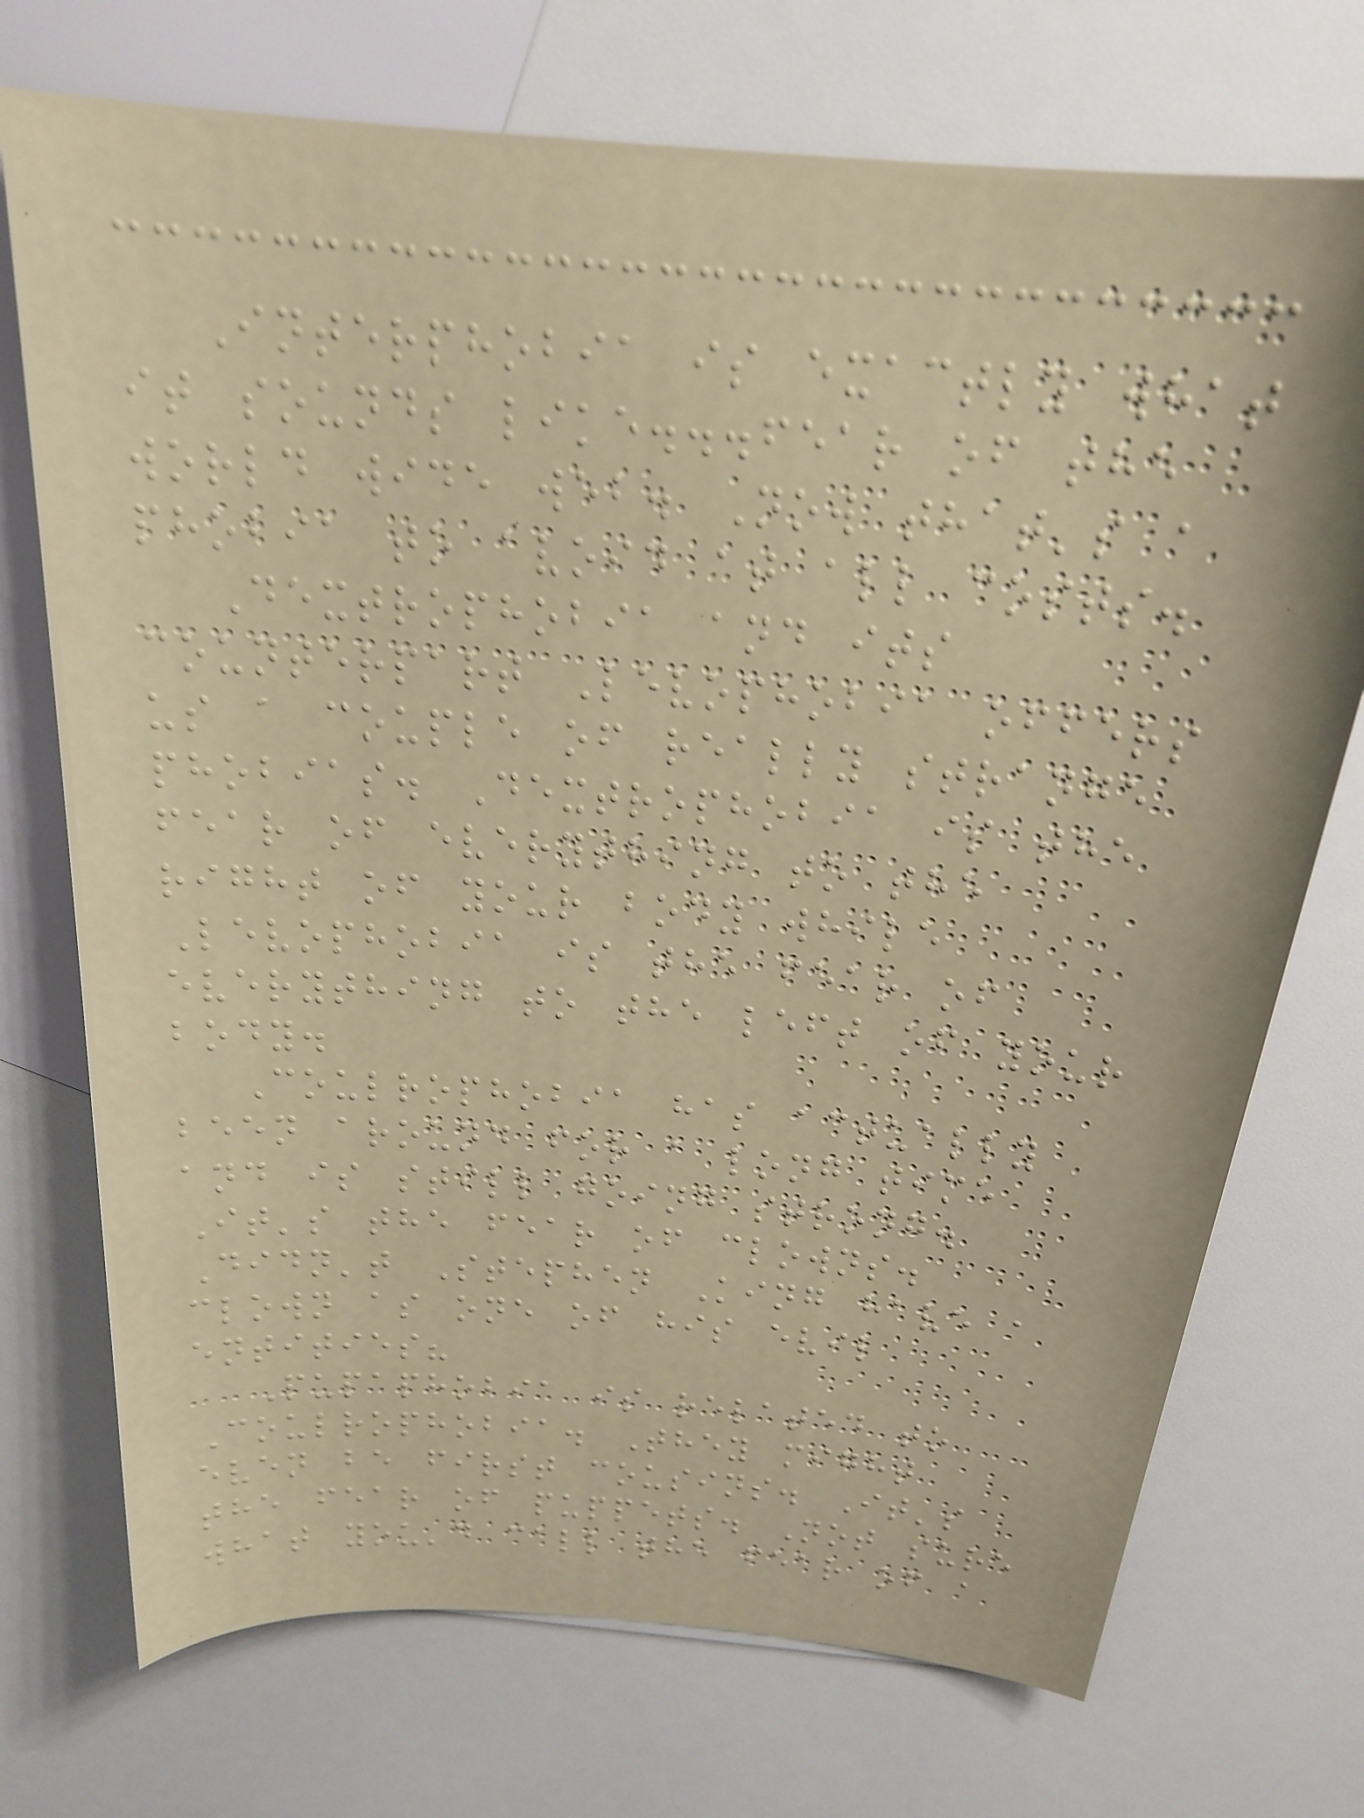Interphobia is exactly what
it sounds like...fear of the
world wide web. Now that's a
phobia to avoid at all costs.
Dextrophobia and its
counterpart Levophobia offers
us a couple of really strange
phobias. Dextrophobia is the
fear of everything to the
right of your body while
Levophobia is the fear of
everything to the left of your
body.
Coulrophobia has actually
been around for a long time
and is still going strong.
It's the fear of clowns.
Didn't Stephen King have a
clown as one of his evil
entities?
Pupaphobia is related to
Coulrophobia. They might
even be first cousins. It's
the fear of puppets. Not sure
what you'd call the fear of a
